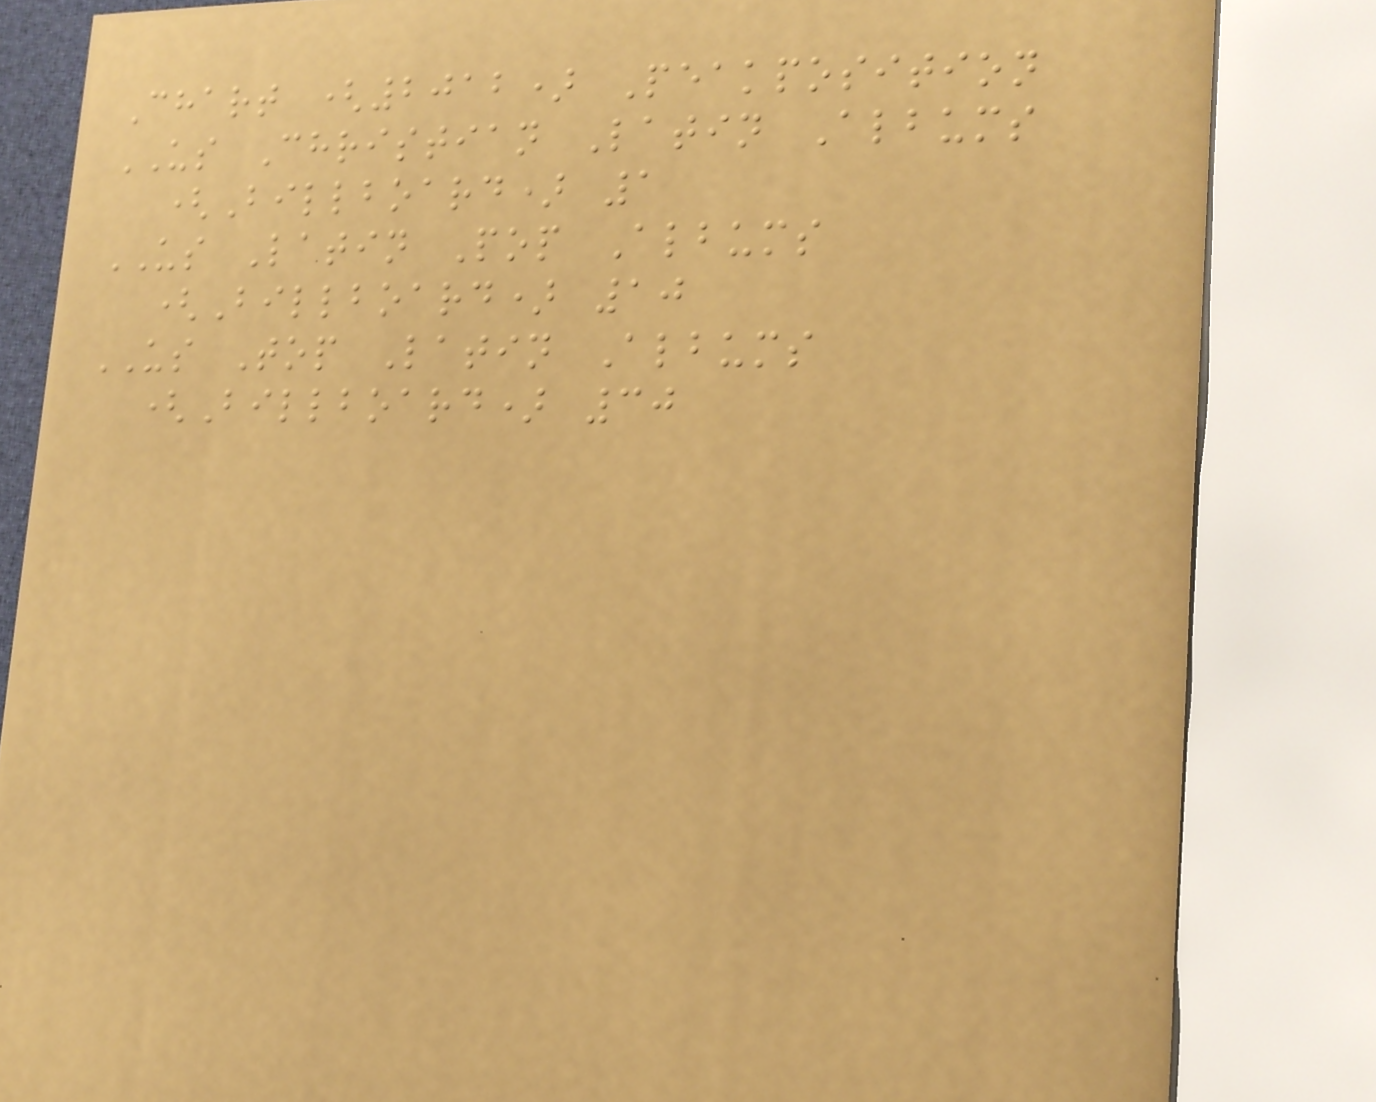Chart (2012) Peakposition
US Christian Latin Albums
(Billboard) 1
US Latin Pop Albums
(Billboard) 10
US Top Latin Albums
(Billboard) 30
